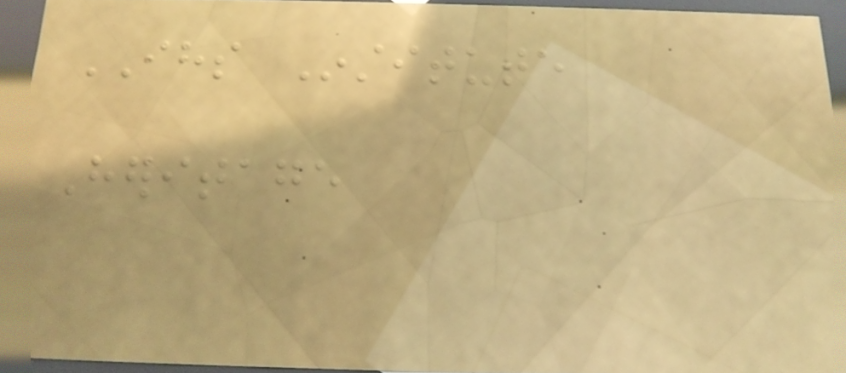IHS Institute
Heritage
